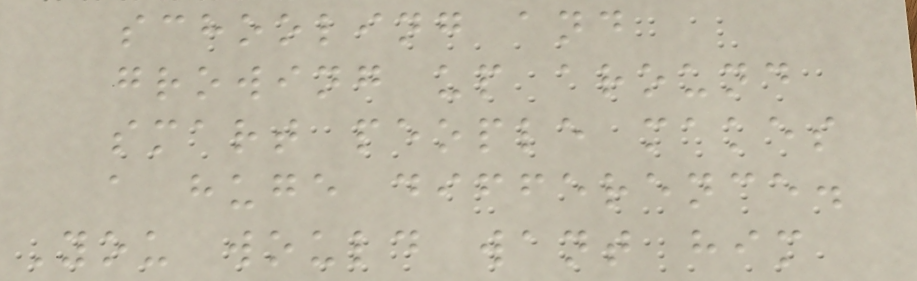schooling and
growing up around
smart people makes
a huge difference.
You would want him
